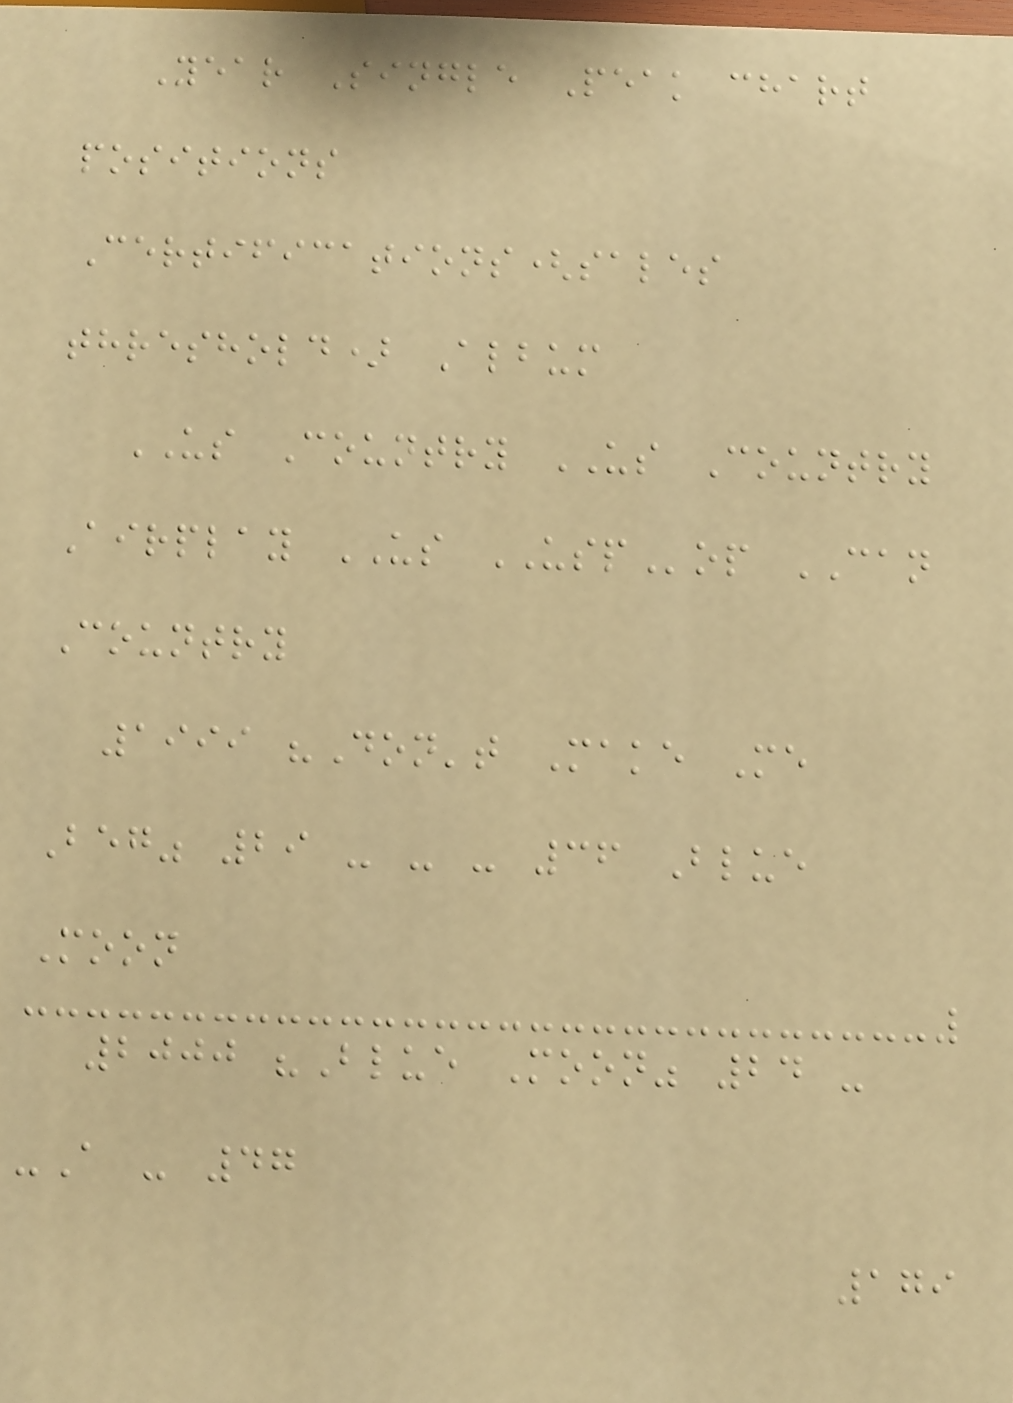Year Single Peak chart
positions
Certifications(sales
threshold) Album
US Country US Country
Airplay US USPop CAN
Country
1999 "Don't Make Me
Beg" 29 - - - 36 Blue
Moon
2000 "Blue Moon" 24 -
-A - 47
179
